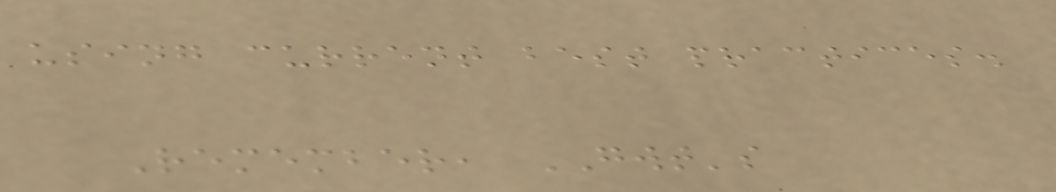using current best practices.
Remember, GWT's
